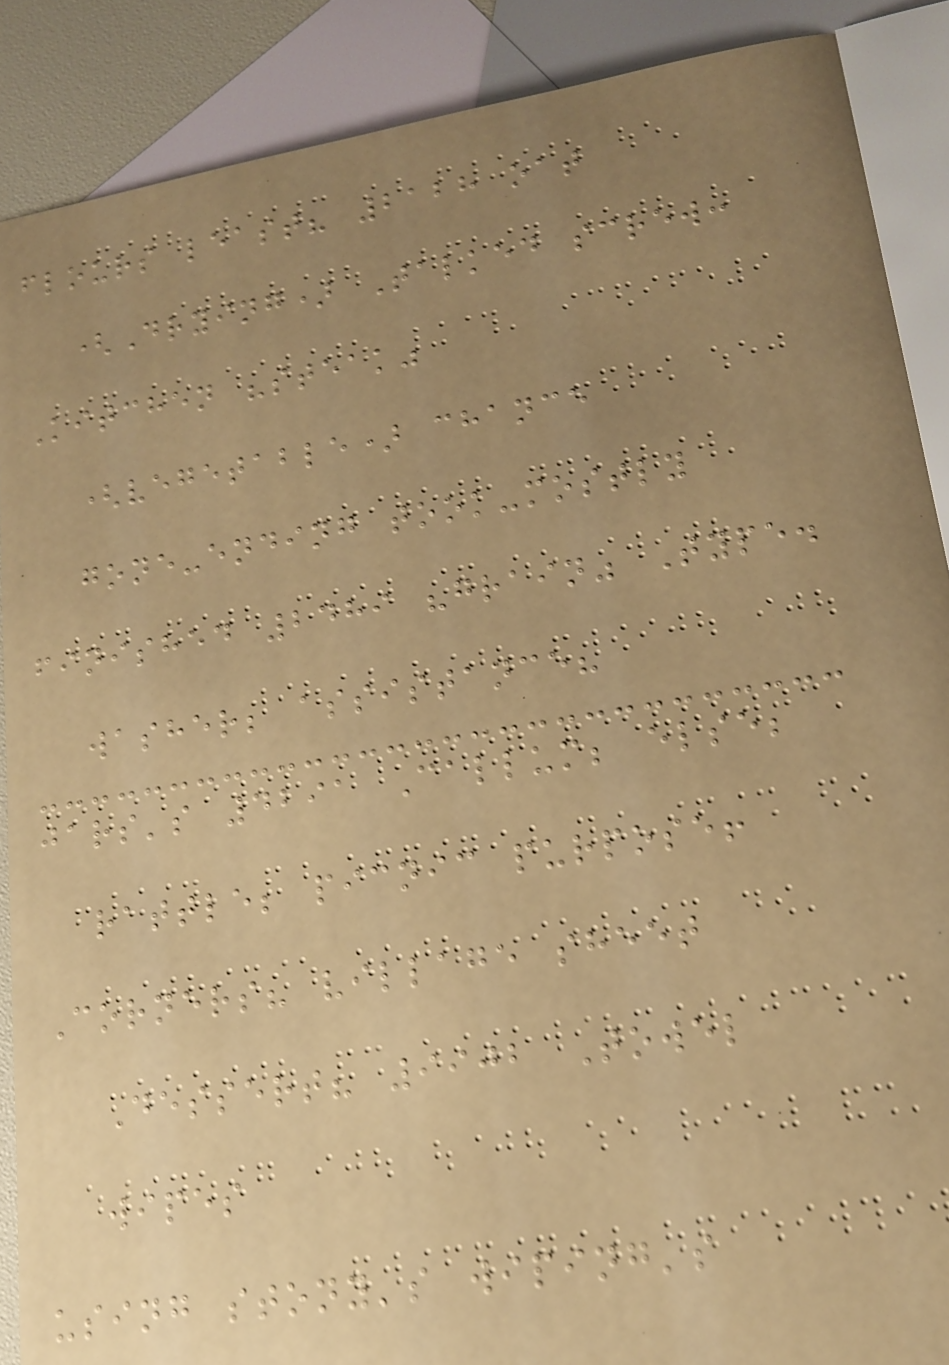flours least? 2128 oat
(Drying) Talked screw:
Kitchen "steak"
(vegetable) chance
gone-ending took-mostly
finished 2489 "grain" Type.
washer; assistance?
jars's 4291 Callum; else;
rattle; picnic purpose!
Corners? village sheet
Dessert? 9902 Towel
wipes
using stony's wiping's
